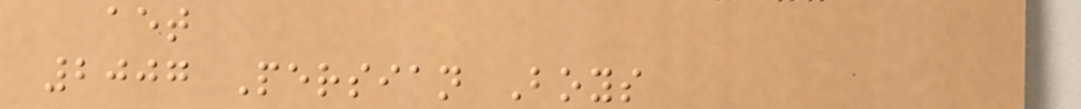aet
2007 Persian Boys
